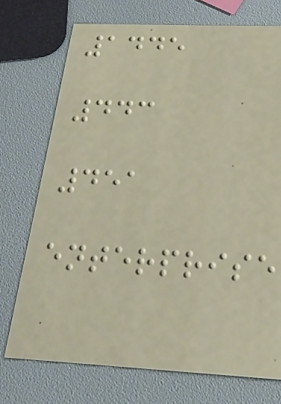1445
443
451
enterprise
